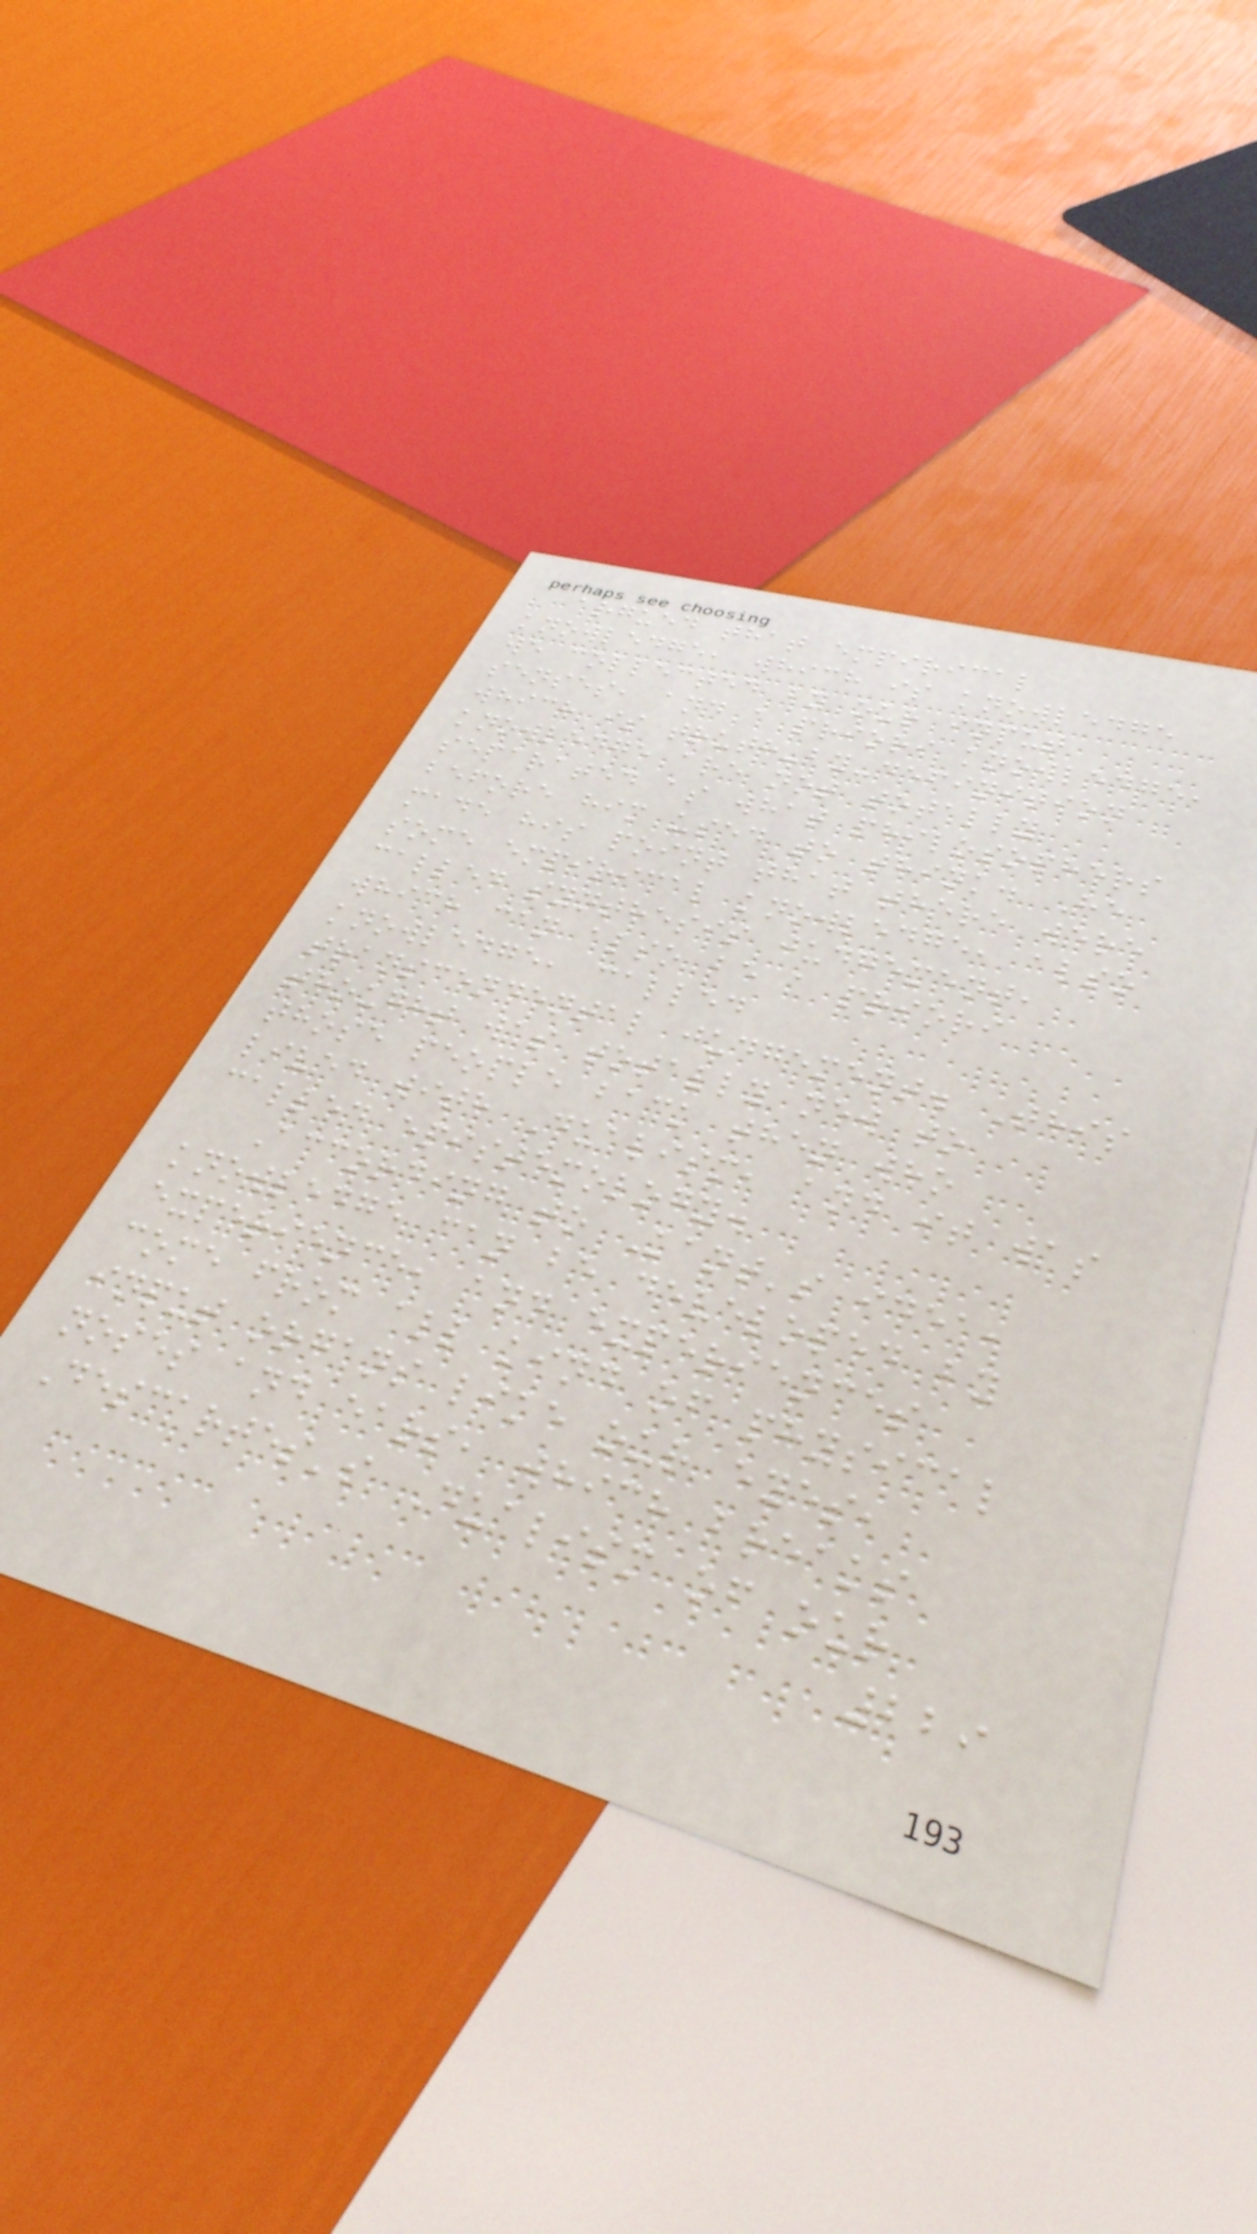argued that empirical
knowledge, which is knowledge
we collected by our input
senses, and a priori knowledge,
which is truth-by-definition
knowledge are not totally
separated as what philosophers
before him used to think. He
made his point that there were
some empirical knowledge, also
called synthesis judgement,
which can also be a priori
knowledge, called
transcendental judgement. This
thought was totally new to
those people back then who
lived with Dualism, and it was
called epistemology.
According to Kant's idea,
knowledge can be developed by
experience, and experiences
come from all kind of physical
input organs like our eyes,
noses and ears, which breaks
Descartes's Dualism of our
229
